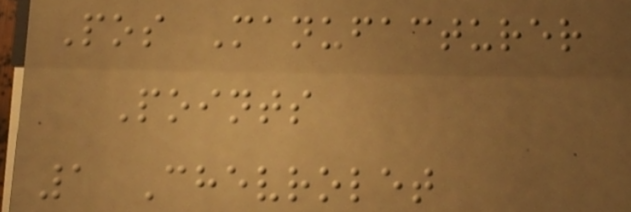Pos Manufacturer
Points
1 Chevrolet
